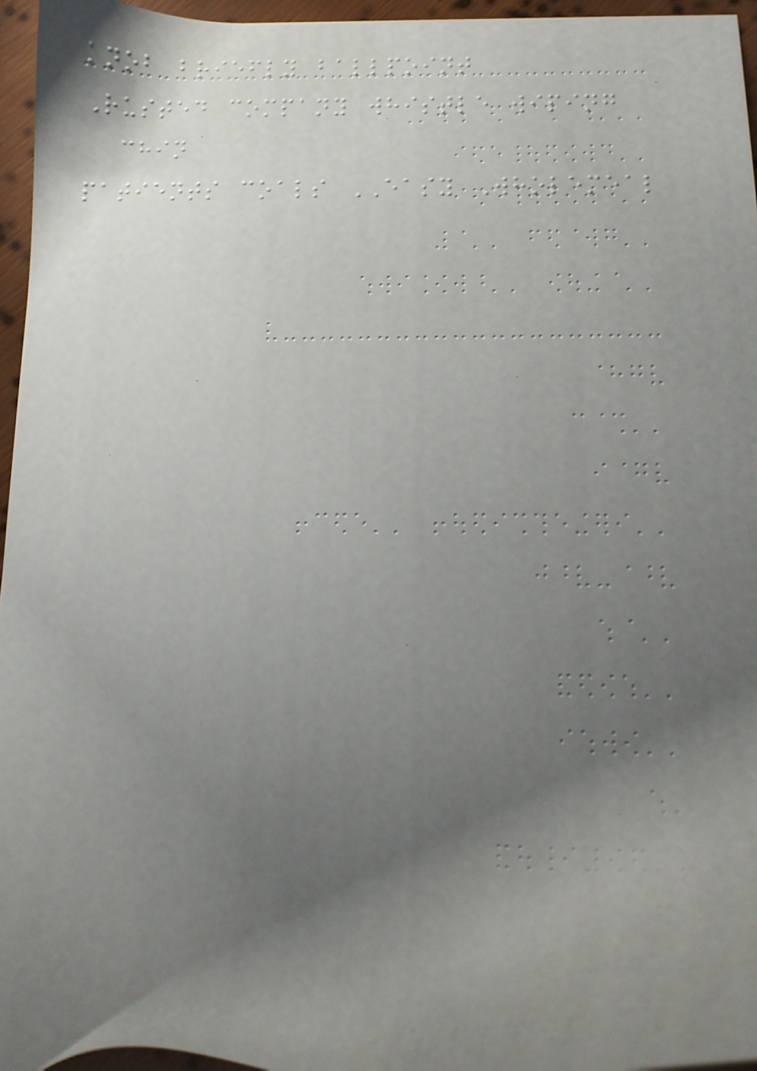knob briefly ballpoint
Rusted company whistle wiping
chin
patients coals EASY Wholemeal
